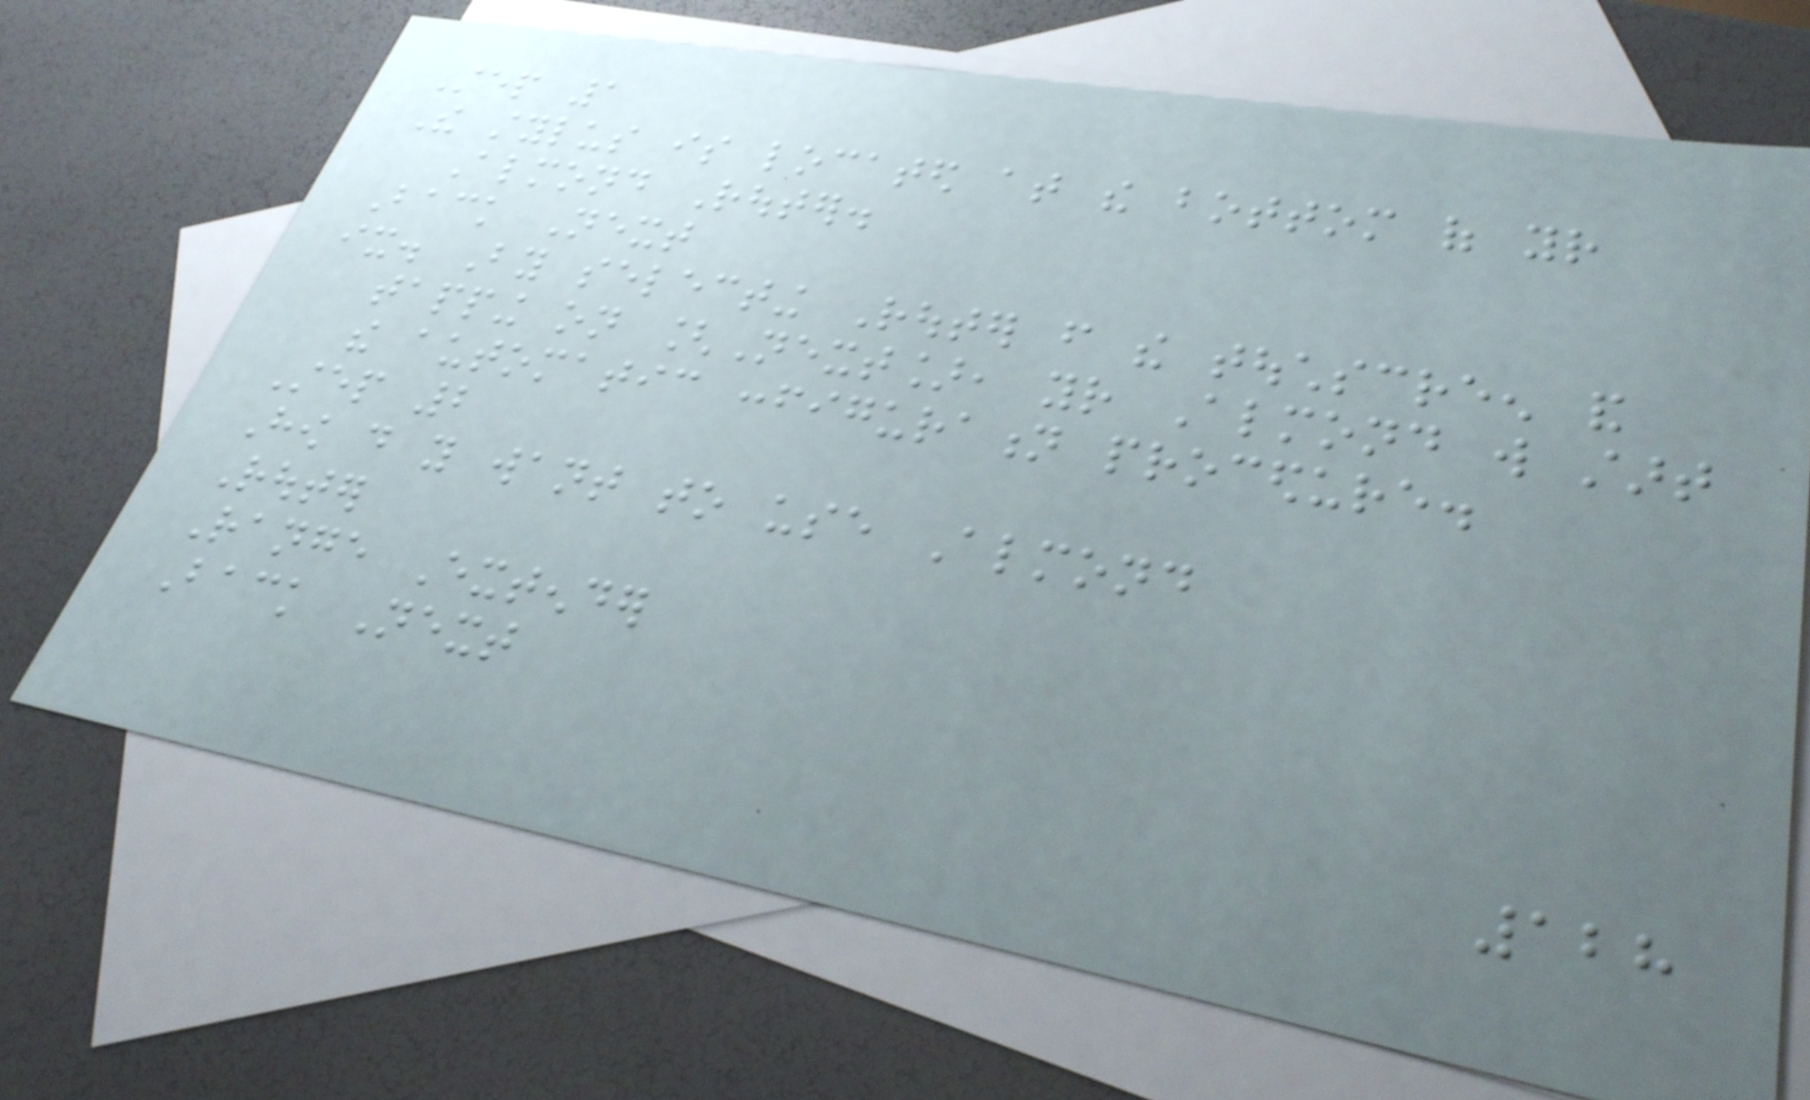Step 1
The stylus is located at the bottom of your
Almond Router.
Back Next
ix. By selecting Router from the touchscreen and
tapping on [Next], your Almond will start
the automatic configuration procedure.
Step 2
How do you want to use Almond
Router
Range Extender
Back Next
128
